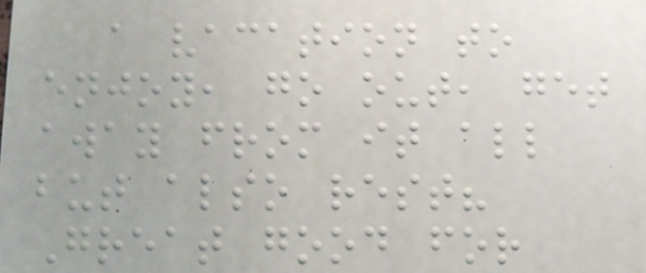a vacation to
enjoy, go out, get
away from it all
but also rest?
Great good for
